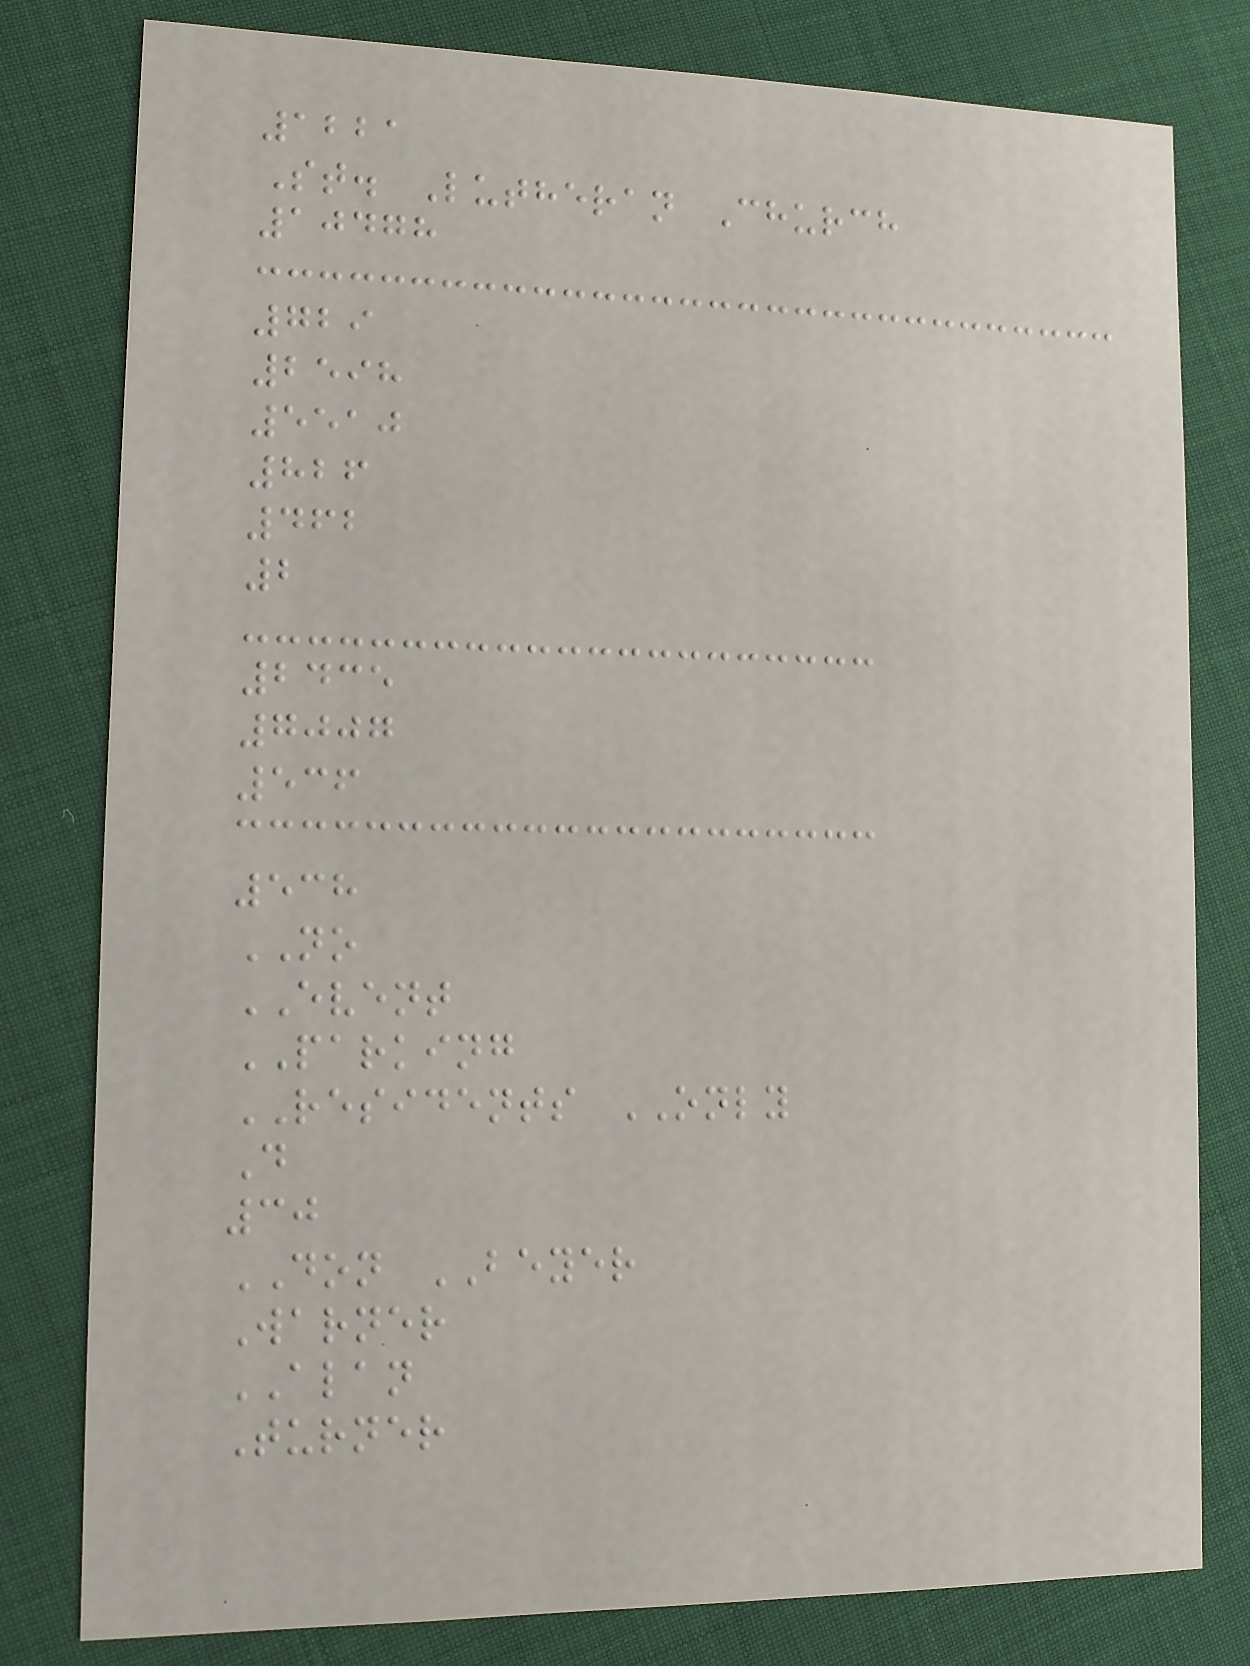1221
St. Lutheran Church
10478
729
2598
5510
826
462
2
2435
7007
536
538
NO
EVENT
PARKING
RESIDENTS ONLY
D
30
DON BEYER
Warner
ALAN
Turner
